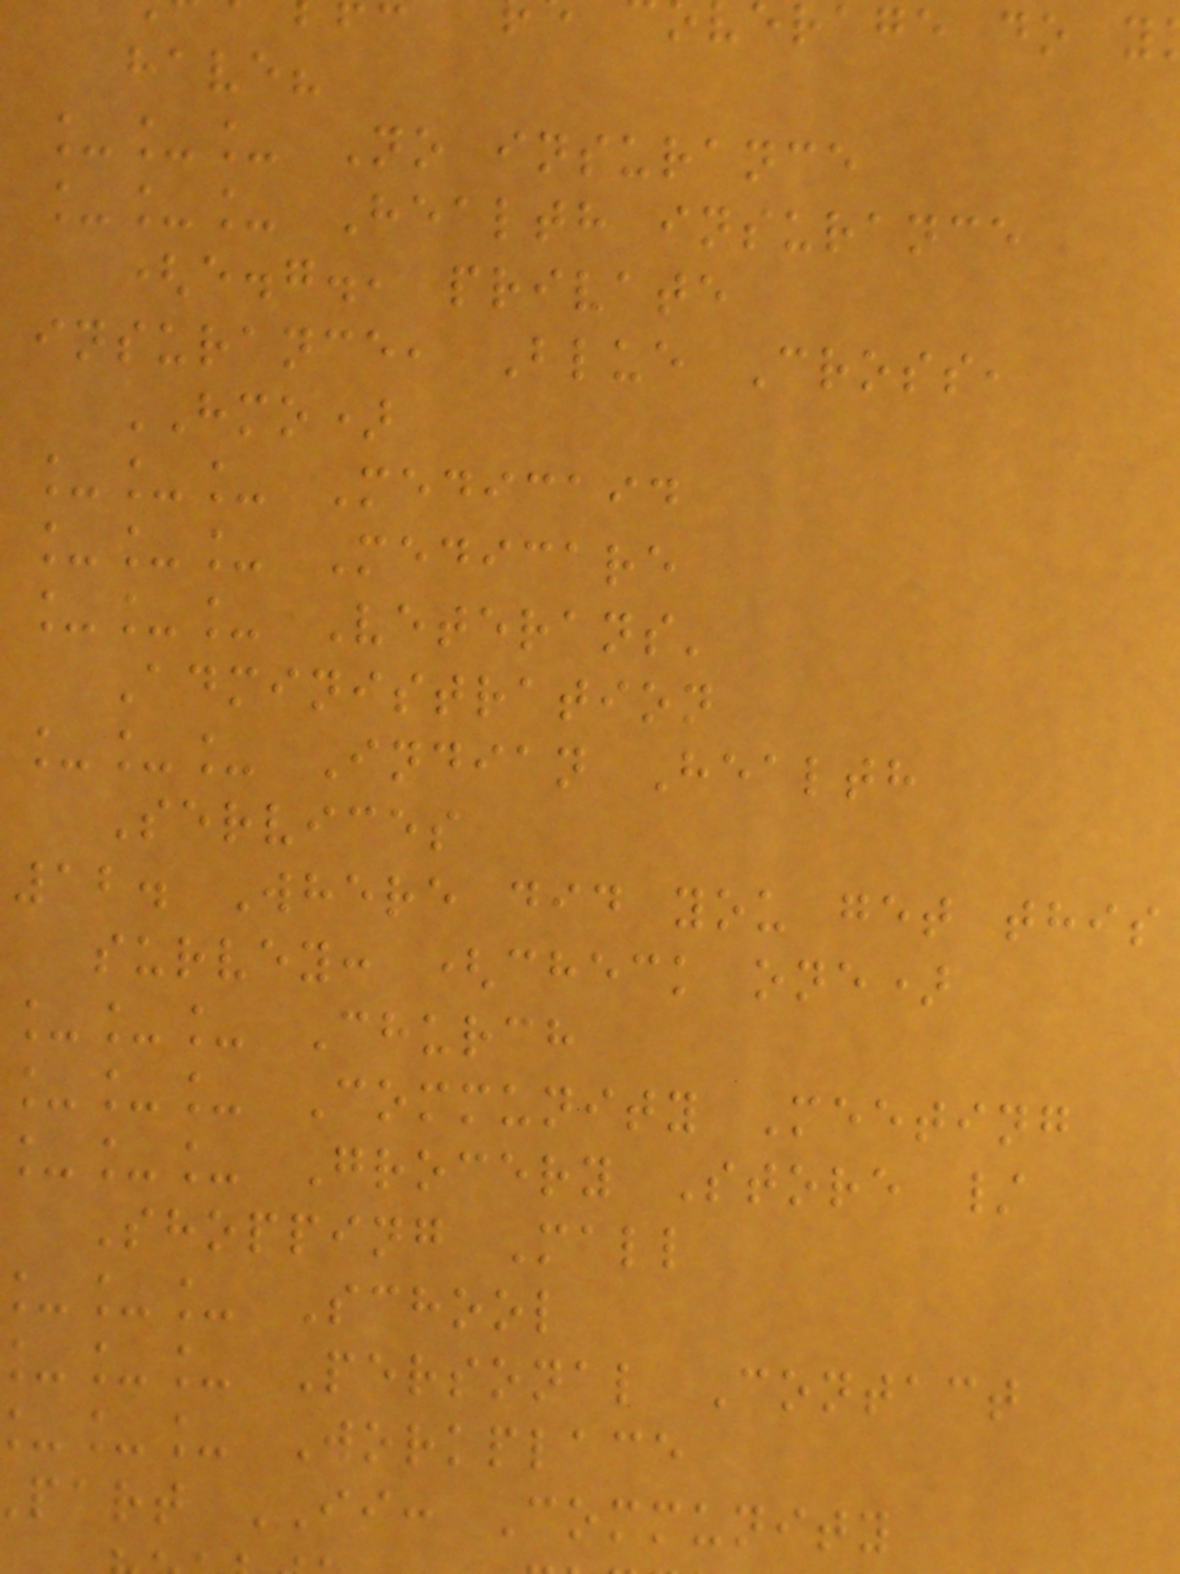erage do y
have?
___ No insurance
___ Health insurance
(e.g., private
insurance, Blue Cross,
HMO)
___ Medicaid
___ Medicare
___ Veterans'
Administration
___ Indian Health
Services
12. Where did you get this
survey: (check one)
___ Church
___ Community Meeting
___ Grocery Store /
Shopping Mall
__ School
__ Personal Contact
__ Workplace
part II: Community
